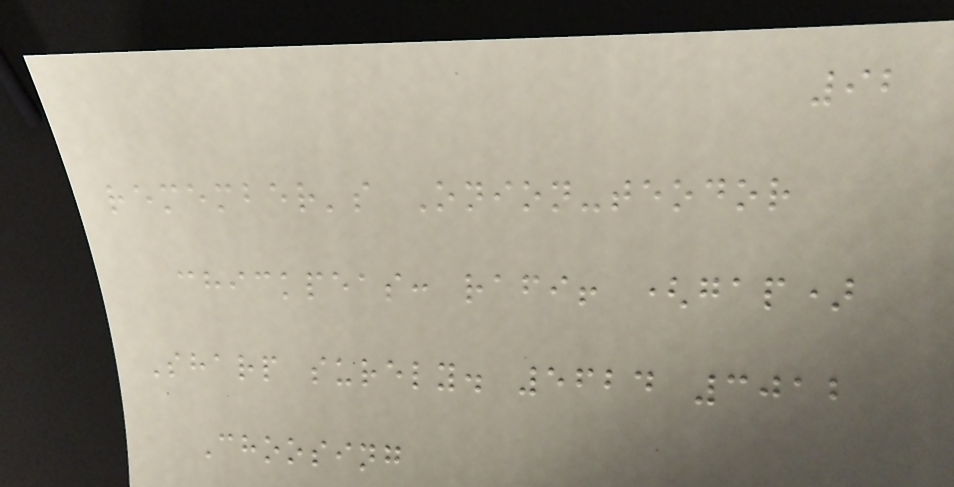92
remember's Onion-teodor
chickpeas: rafi! (gap)
Sharp surely. 5624 3012
Choosing
